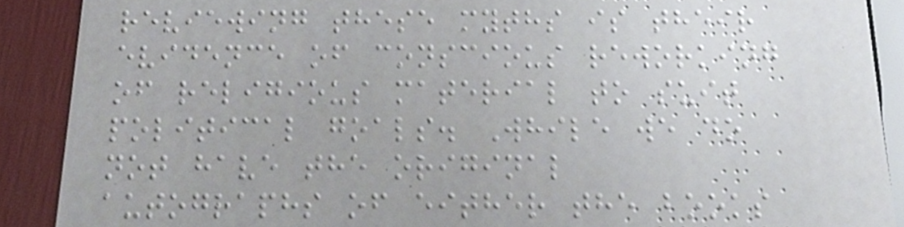reviewing these myths is their
evidence of conscious reworking
of religious material to suit
political goals. While we do
not have the original
autographs of either the books
